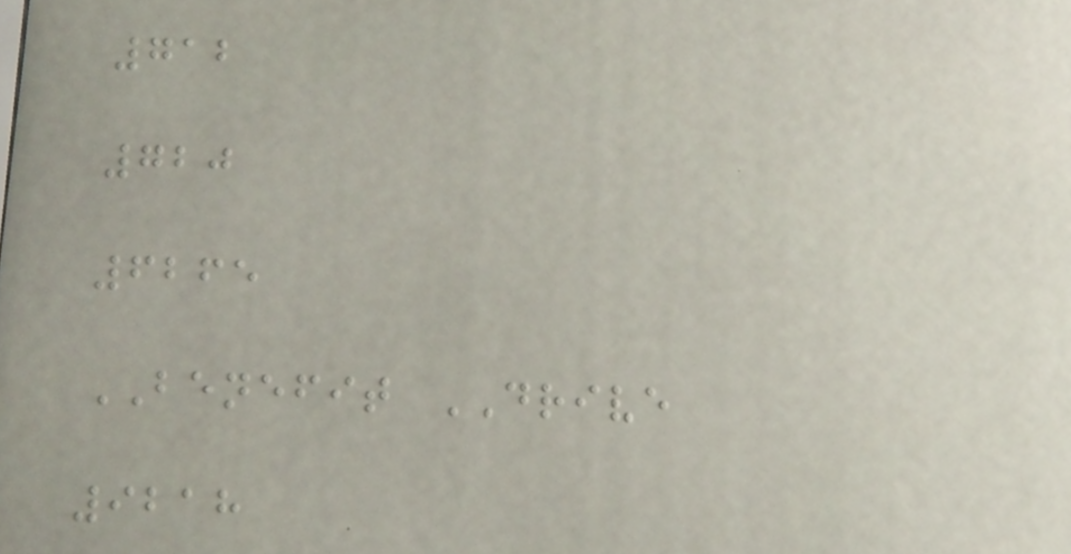712
720
6265
BENEFIT DRIVE
9218
